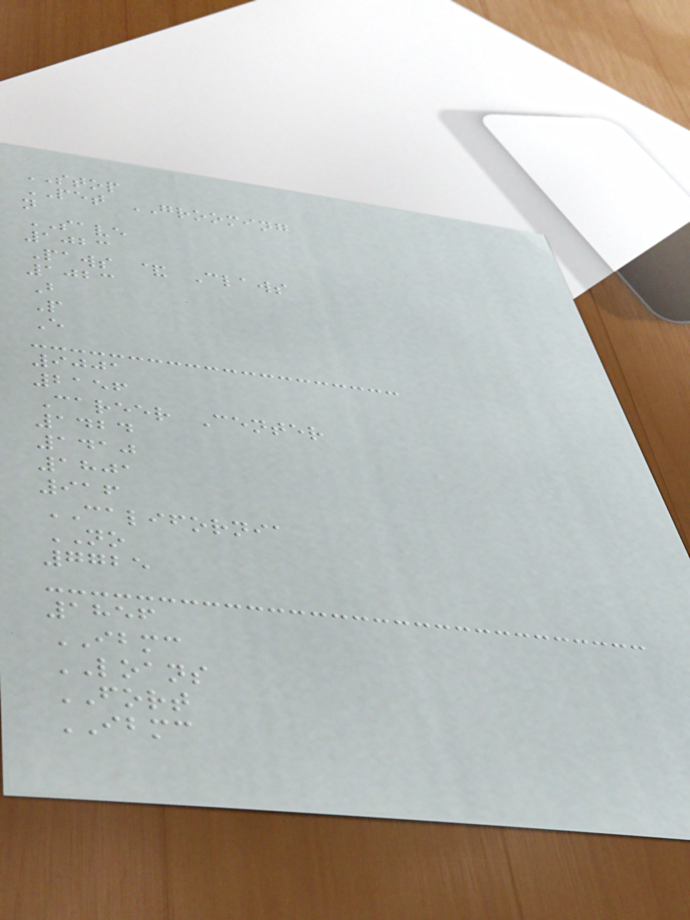STOP
PET GROOMING
n
SAVE
1023
Paws & Claws
1023
B
P
E
9001
2156
Career Center
1424
1410
1801
916
CALIFORNIA
NO
7725
1856
IBMC
LOANS
FORT
IBMC
